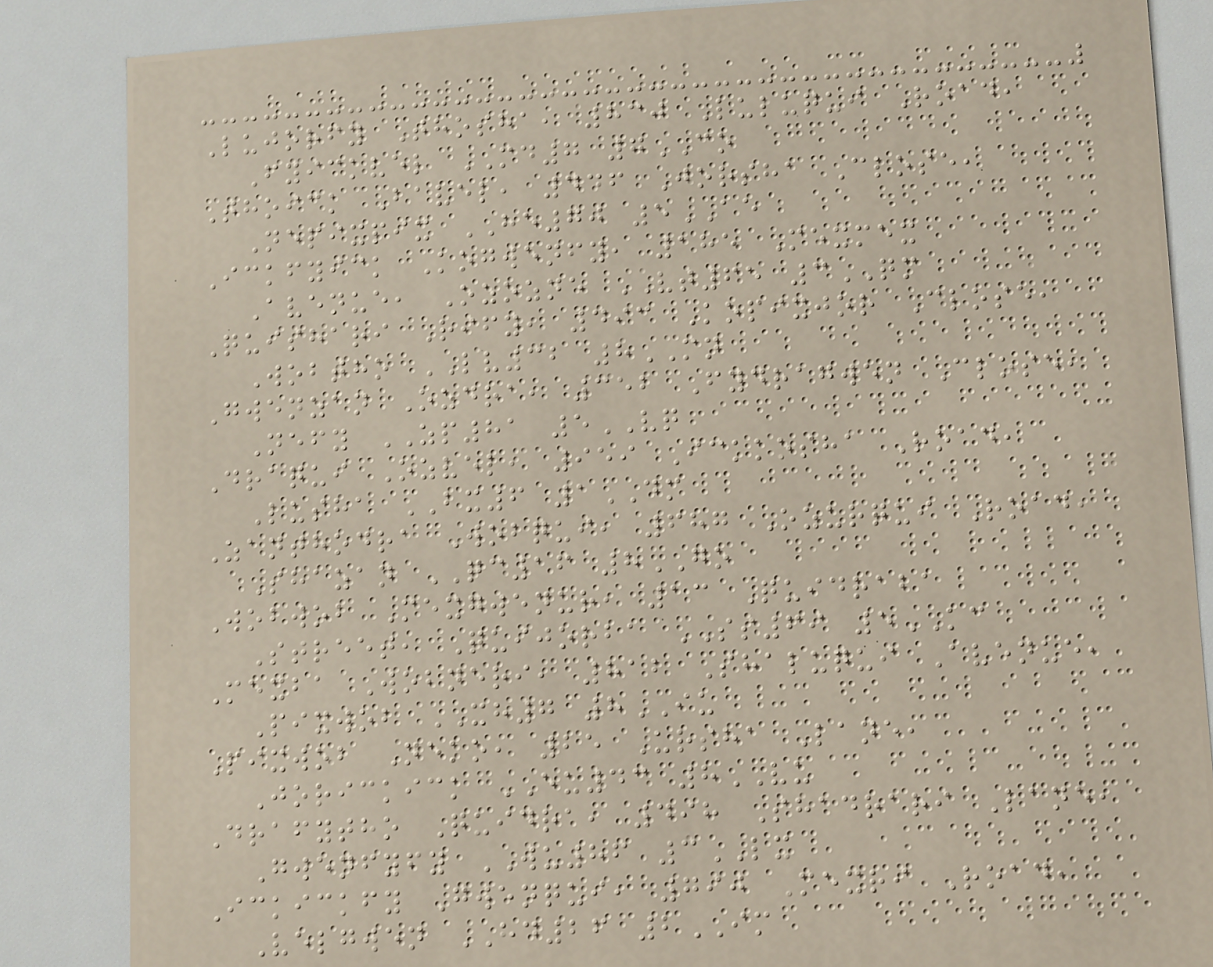Lujorfy Thosha, 830 Luluqui Road,
Fyickvel MD7 7CO
Thoick Bavel, 446 Jorsha Close,
Nepixpix HE70 5AE
Ickfyick Kogwenfy, 185 Mexmex
Avenue, Ozozne VT65 3QM
Quishari Rify, 493 Kopixjor Close,
Wobtho LV32 8MN
Gwenzan Ozdra, 352 Fydragwen Close,
Nefy ZP81 5VQ
Draqui Ozvel, 959 Ickkosha Road,
Lusha BX6 1DM
Zanthodra Wobqui, 687 Ozurqui Road,
Shazan QC16 8GO
Wobwob Mexgwenur, 13 Quidraba
Street, Quijorba SS69 5KC
Mexba Wobneri, 812 Shaluqui Avenue,
Pixwob XH7 8IU
Pixwob Neko, 25 Ursha Lane,
Jorickick EU43 8VU
Drafytho Quidra, 498 Shadrari Lane,
Gwenfyfy WU86 3LX
Ickickfy Gwenqui, 790 Mexri Road,
Velgwen HD26 2IM
